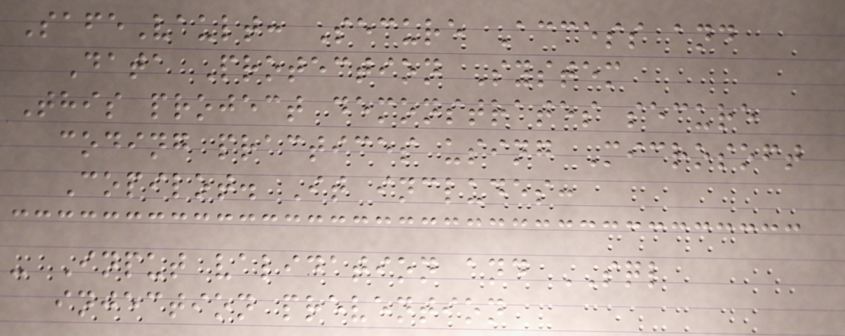SafeVault: Secure Access and
Data Protection System
This project demonstrates secure
coding practices using Microsoft
Copilot. It includes:
- Input validation and SQL
injection prevention
